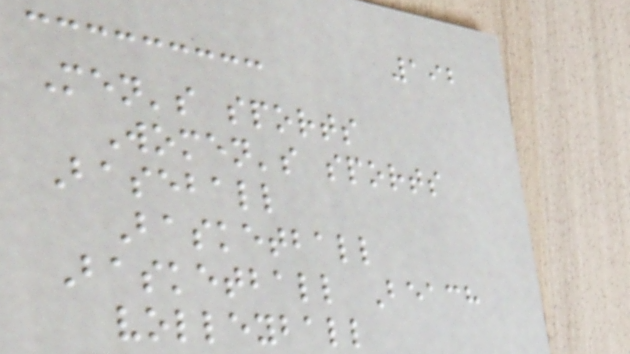192
Men's sports
Women's sports
Baseball
Basketball
Basketball Beach
volleyball
